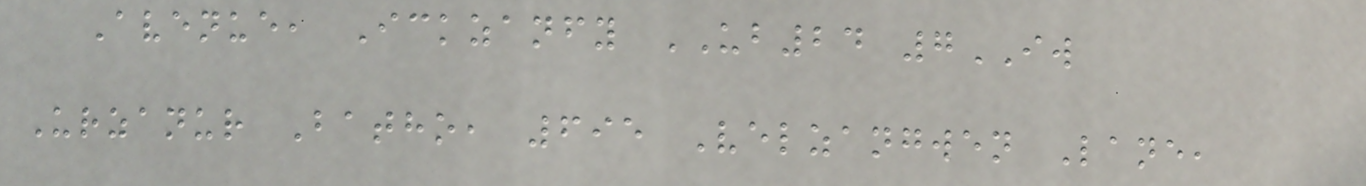Avenue, Ickzanfy UB24 7IW
Urzanur Batho, 695 Velzangwen Lane,
